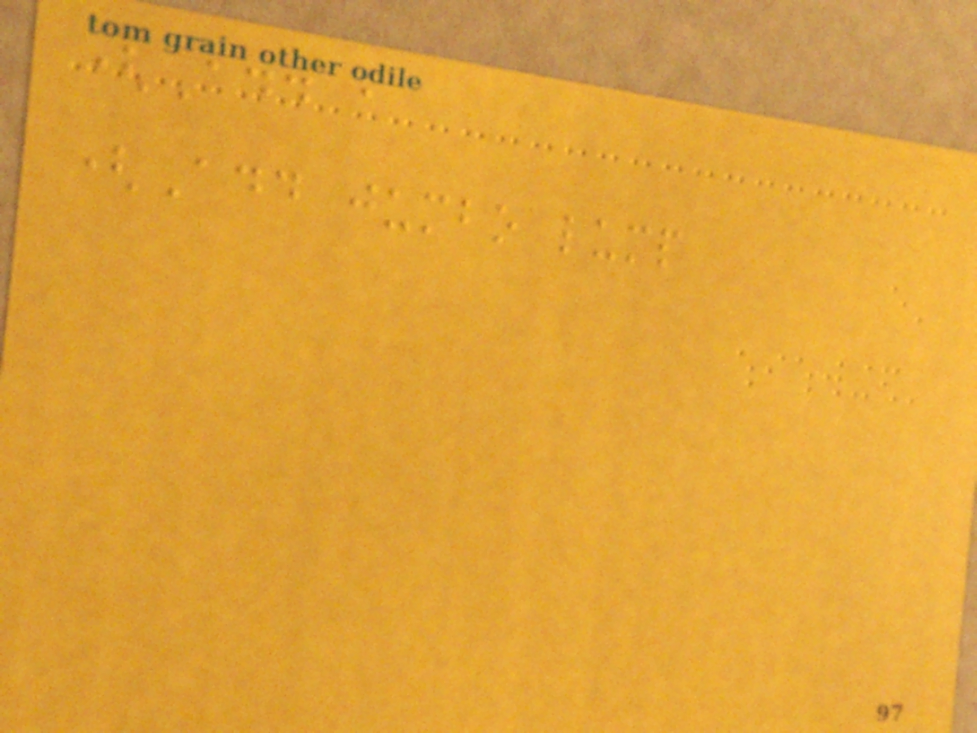(Add a
(Add jumbo lump
